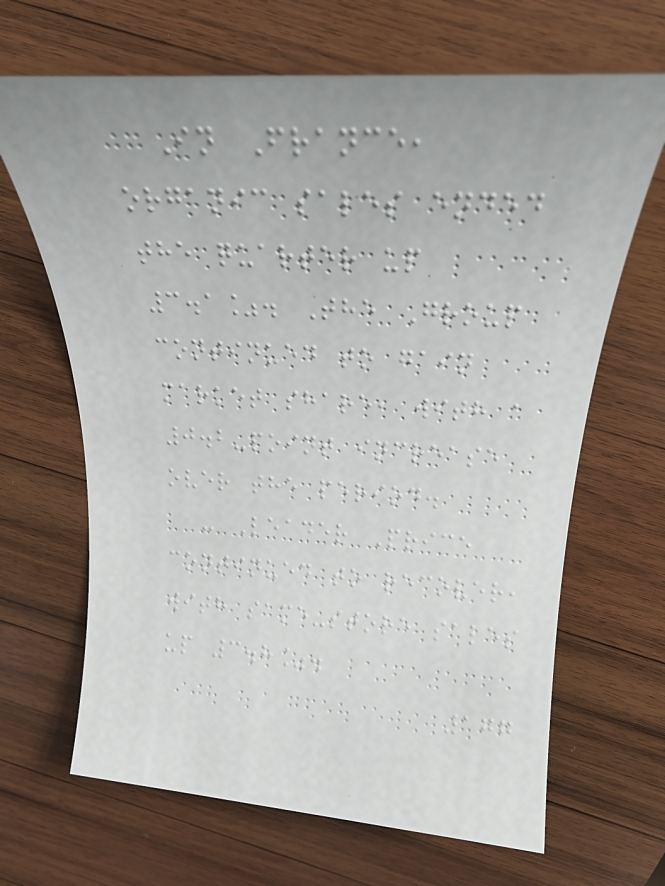In France,
organic sales ended
the quarter up
3.1%. The Group
continued to gain
market share, with a
0.2-point increase
over the period.
- Leader Price
continued to recover,
with same-store sales
up 3.8%.
177
